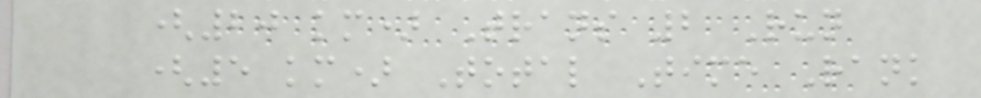(20 km) Trans 2 Run
(5 km) Total Time Rank
